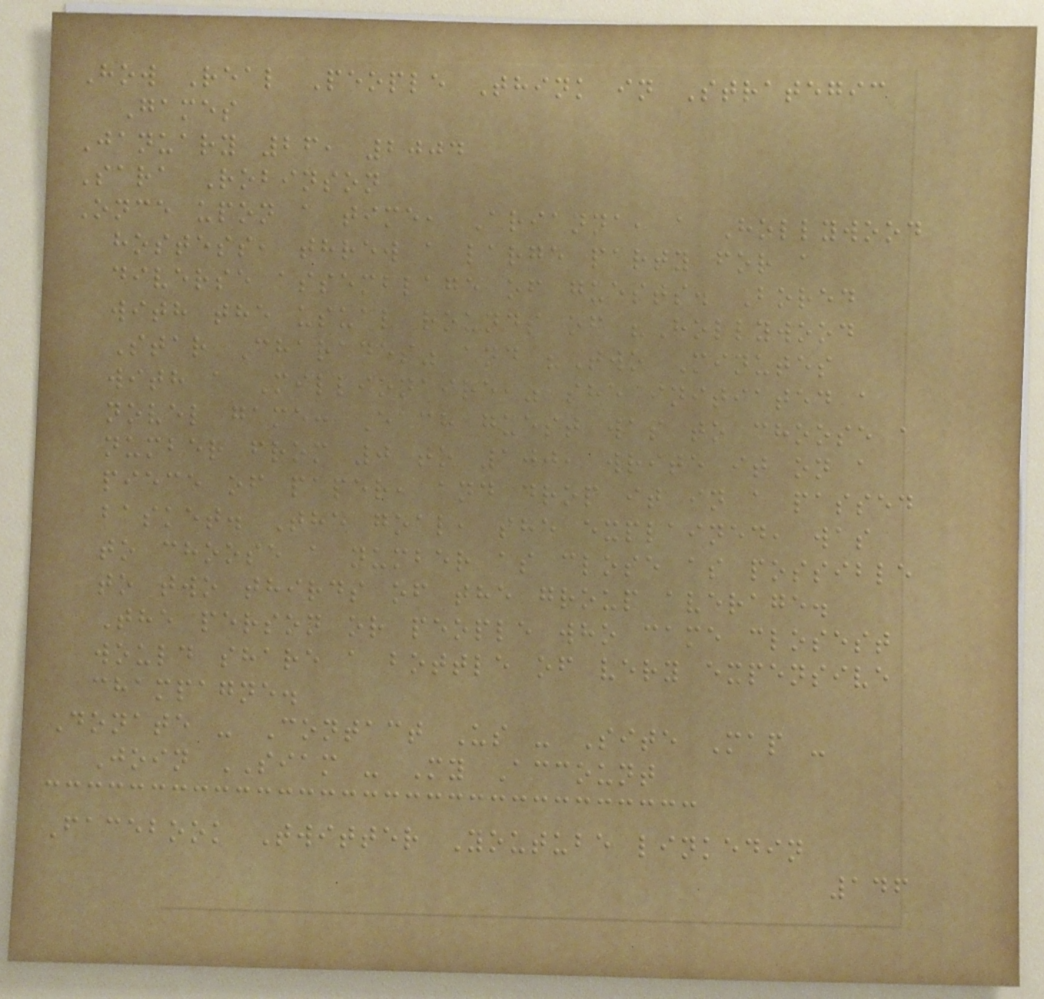How Real People Think in Strategic
Games
January 26, 2004
Sara Robinson
Once upon a time, Arianna, a Hollywood
hostess, threw a large party for a
diverse assemblage of guests. Bored
with the usual rounds of "Hollywood
Star Charades" and "Two Minutes
with a Millionaire," she initiated a
novel game: Each guest was to choose a
number from 0 to 100, write it on a
piece of paper, and drop it in a passed
basket. The goal, she explained, was
to choose a number as close as possible
to two thirds of the group average.
The person or people who came closest
would share a bottle of very expensive
champagne.
Donate - Contact Us - Site Map -
Join SIAM - My Account
Facebook Twitter Youtube linkedin
146
